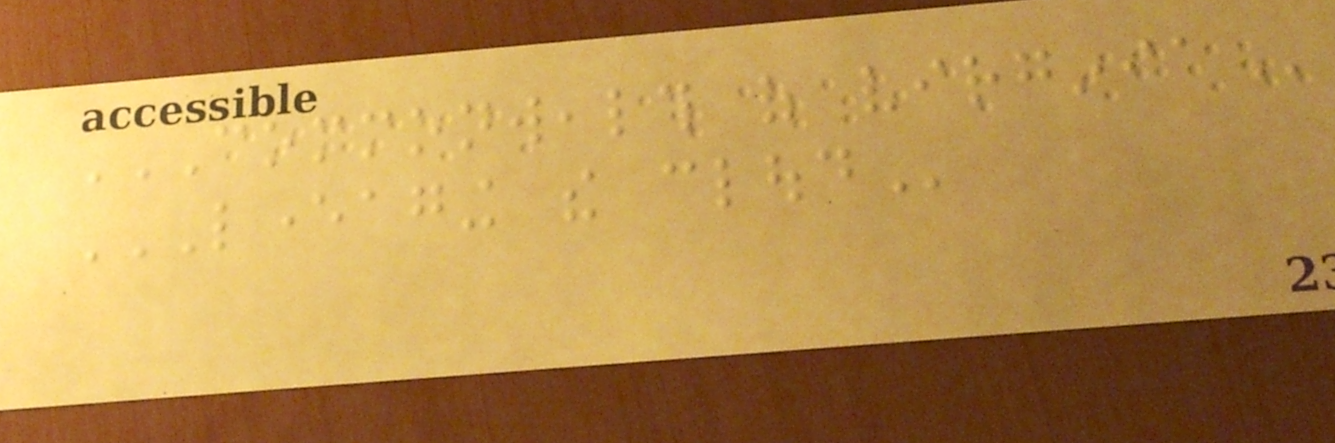COMMONWEALTH OF VIRGINIA
LEVERAGING THE CLOUD
